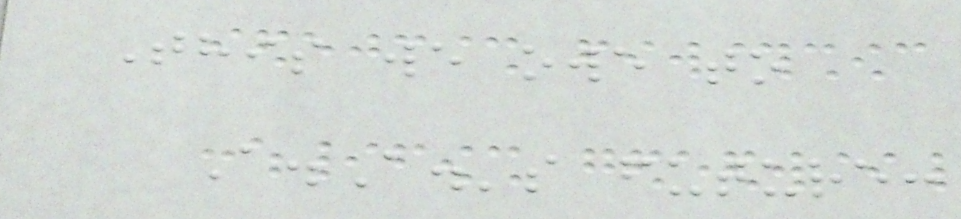This we owe to
A.A.'s future:
